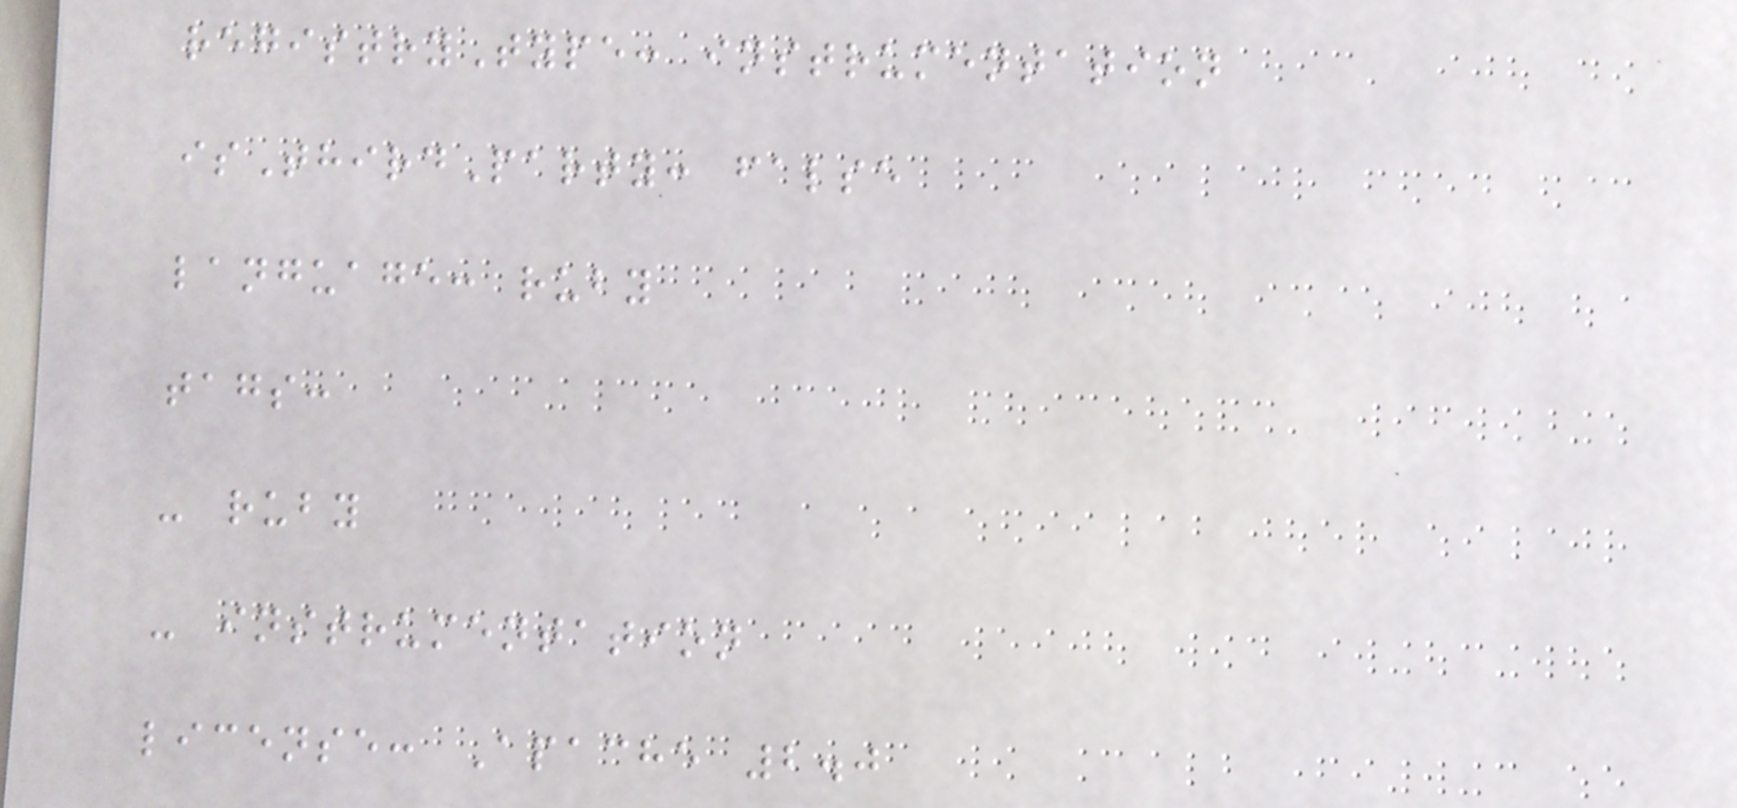registryType: instrumentation
isThirdParty: false
language: ruby
tags:
- ruby
- instrumentation
license: Apache 2.0
